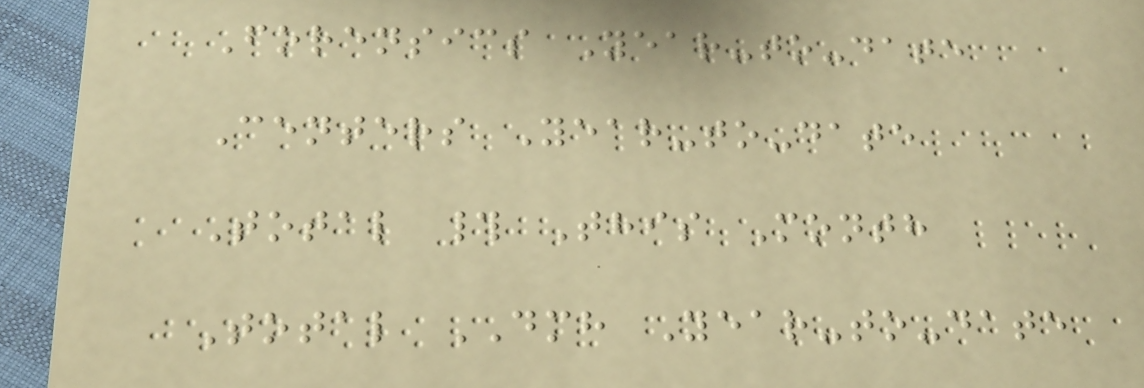Forensics Year-to-date
Centers Year-to-date
Total # This Month
Total DMH Year-to-date
